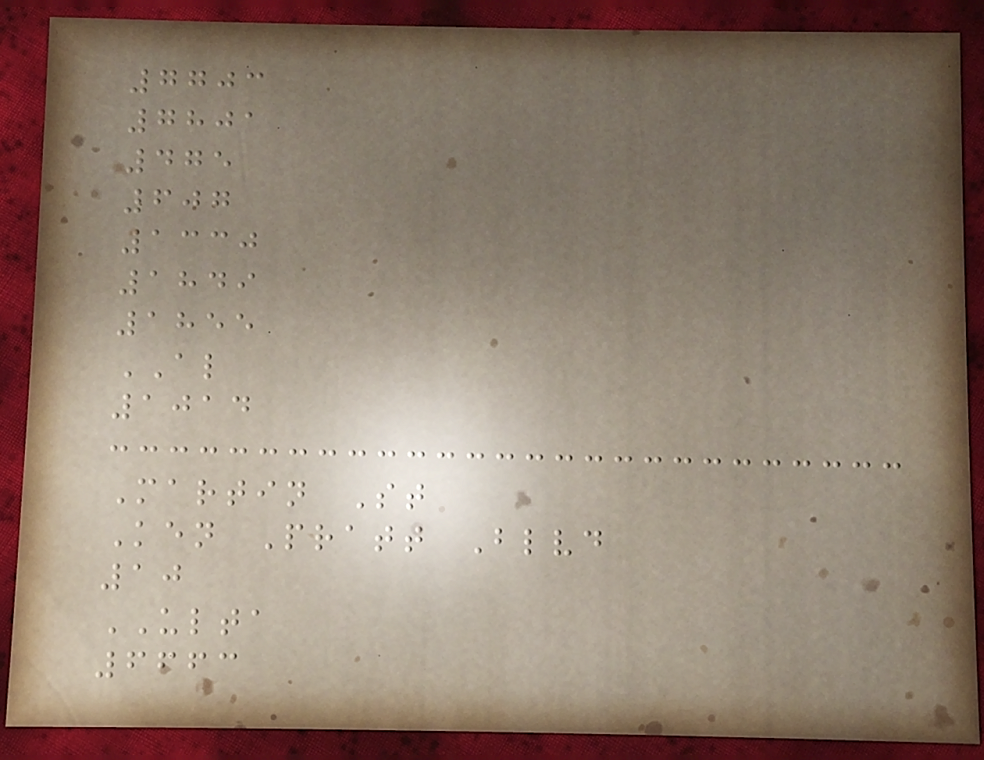7703
7801
475
607
1330
1849
1855
AL
1014
Martin St
Ken Pratt Blvd
10
ULTA
6663
